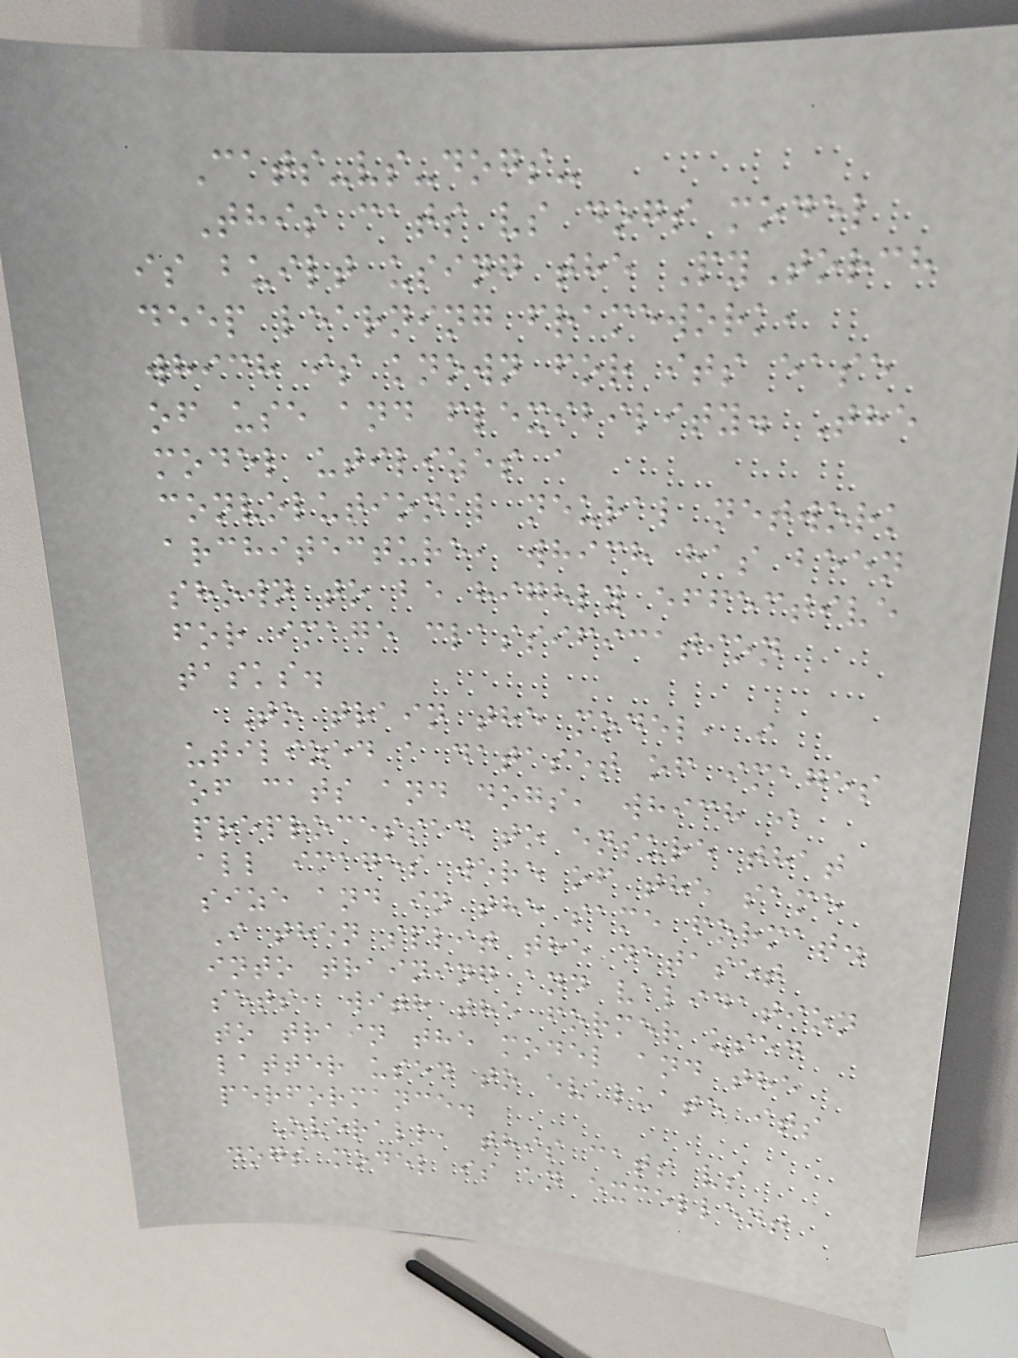Cats-vs-dogs-
This cats vs dogs model
is built using the PyTorch
deep learning framework,
which is known for its ease
of use and flexibility. The
model utilizes a
convolutional neural network
architecture, which has been
shown to be highly effective
for image classification
tasks.
To train the model, i
utilized a dataset of images
of cats and dogs, which i
preprocessed to ensure that
all images were of the same
size and in the same format.
I then split the dataset
into training and validation
sets, with the former used
to train the model and the
latter used to evaluate its
performance.
Overall, this cats vs
dogs model is an excellent
